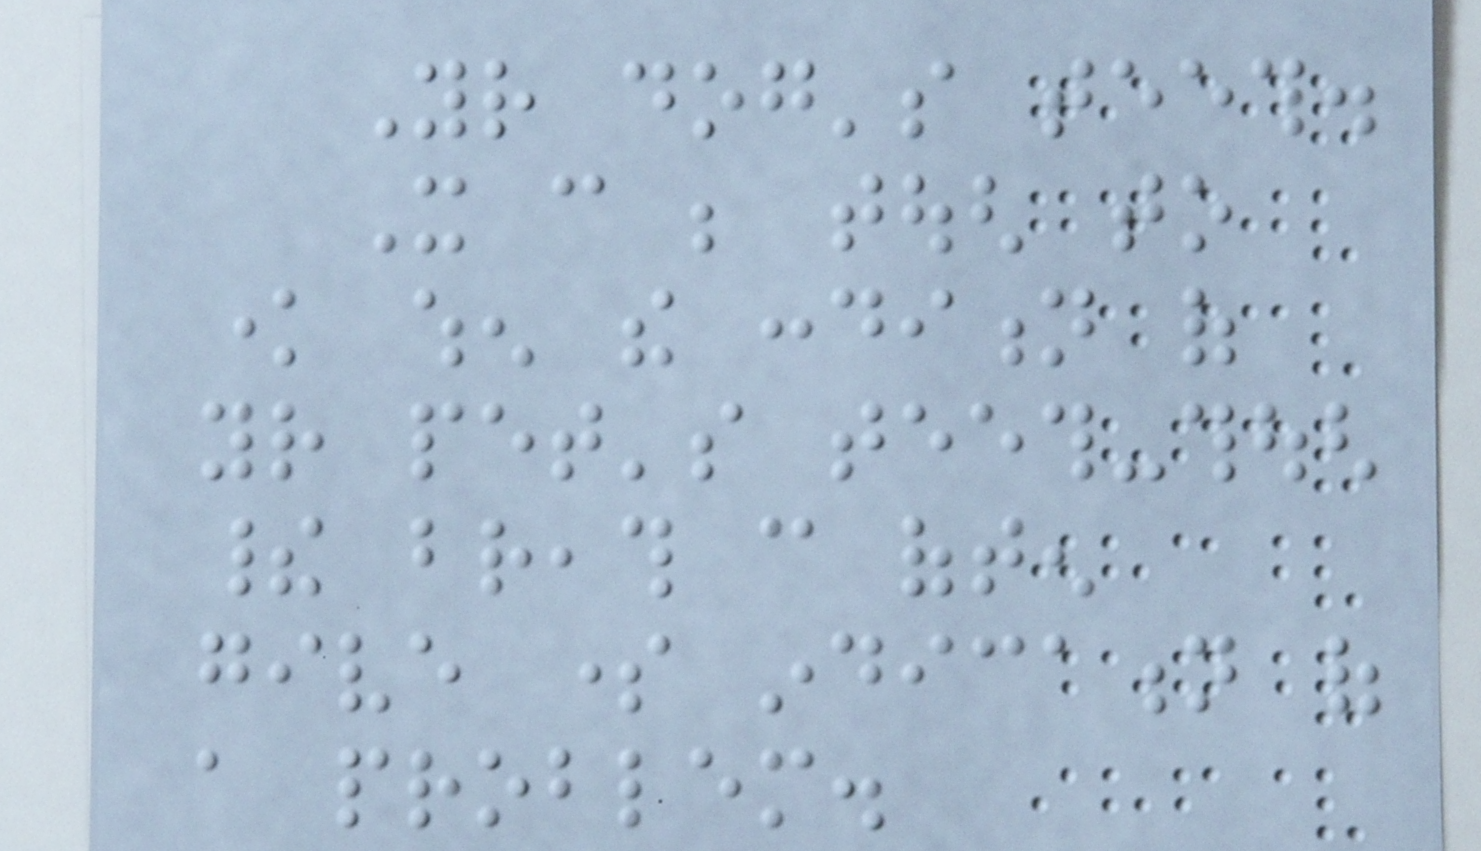Your dog's teeth.
It can be tough to
know when the condition of
your pet's teeth-though
their breath can often
give some indication of
a problem.
